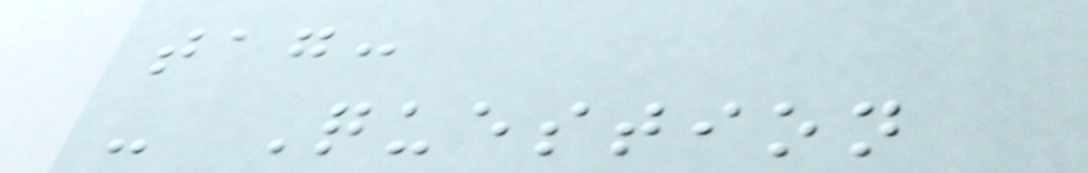tag:
- Question
